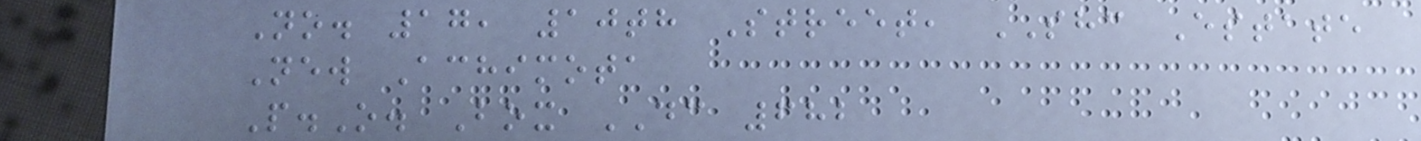No. 17, 10th Street, SHC Estate
New Achimota
P.O. Box DC 682
